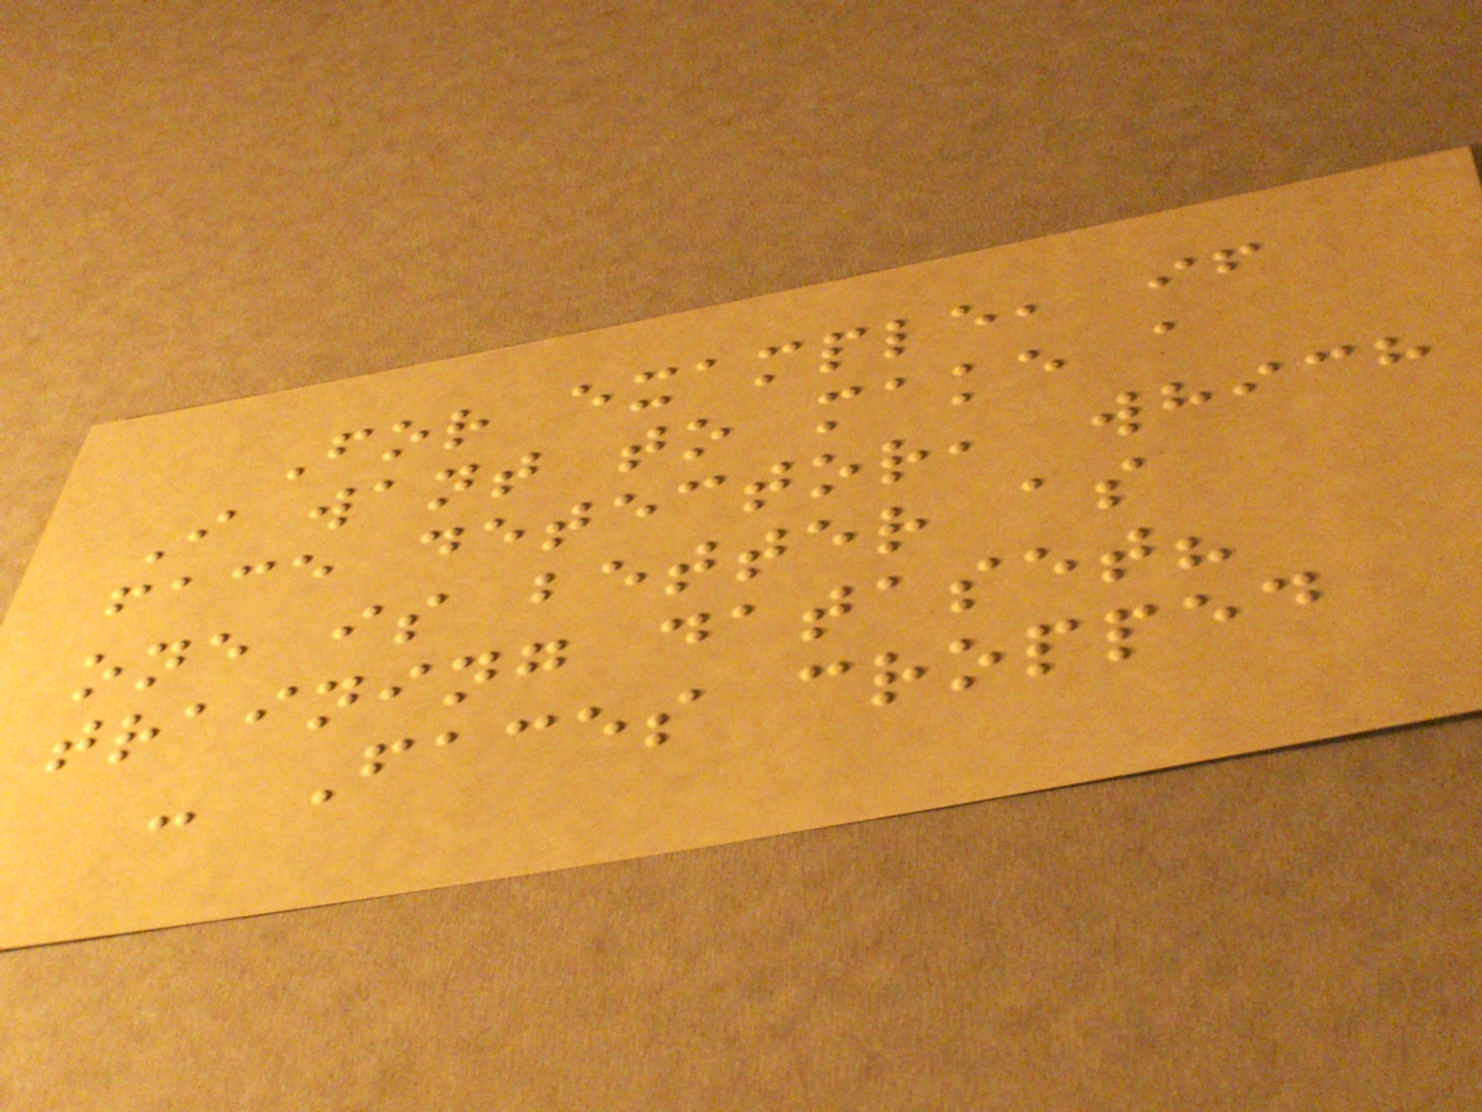For example, if
I want to make a
face detector, which
one is better as
training dataset?
- Faces cropped
